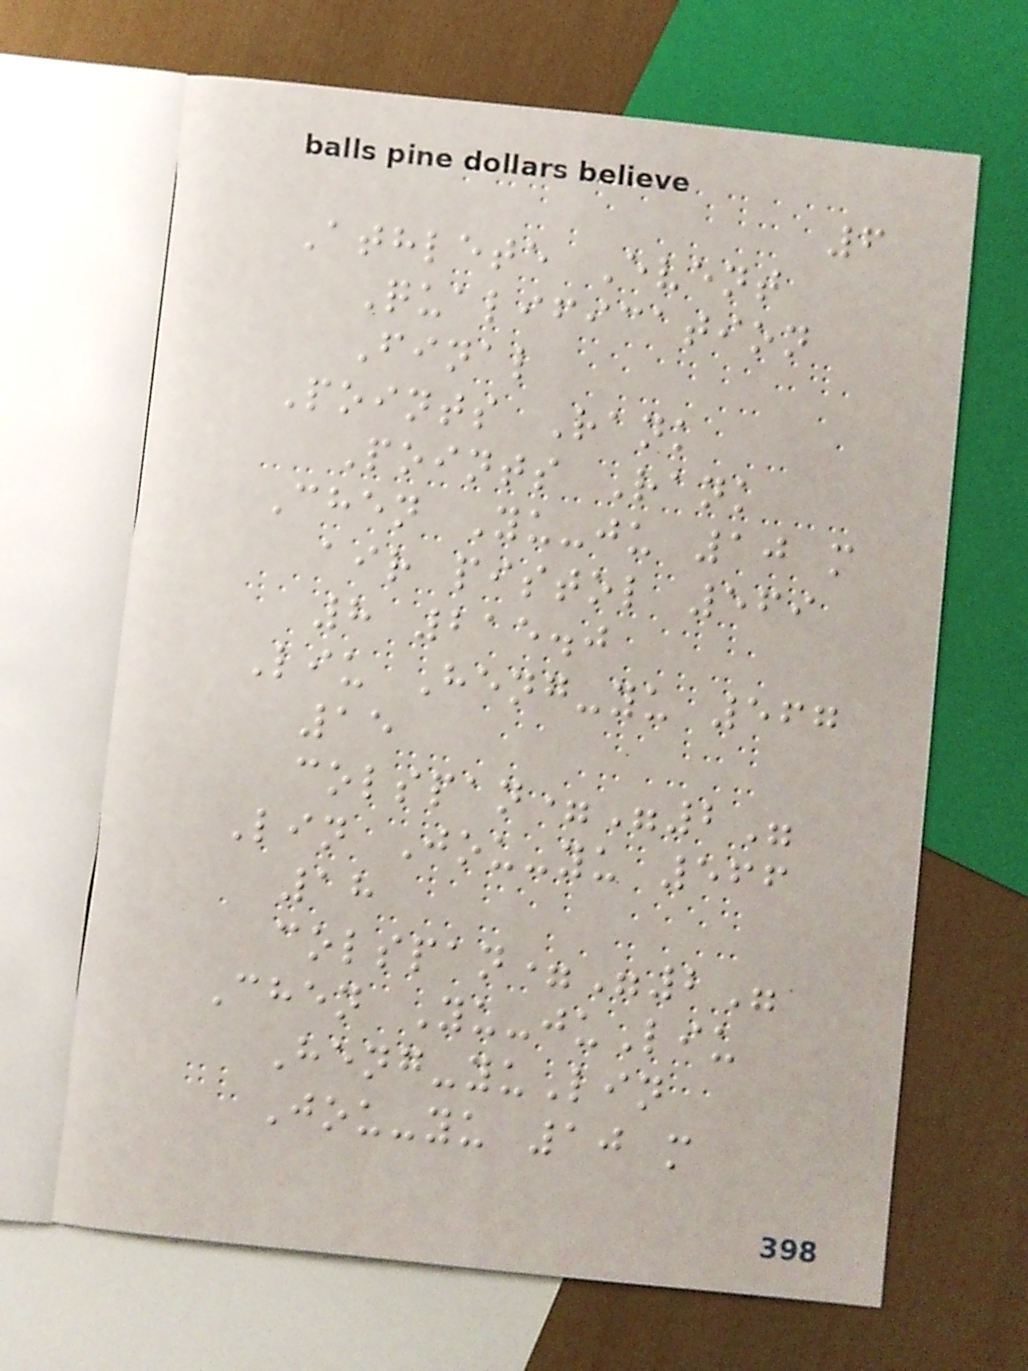6
Athlete Event
Qualification
Final
Points Rank
Points Rank
Chen Yu-ju 10 m
air pistol 569
8 215.0
Liu Heng-yu 567
15
colspan="2"
Lin Jou-yu 566
18
colspan="2"
Chen Yu-juLiu
Heng-yuLin
Jou-yu 10 m
